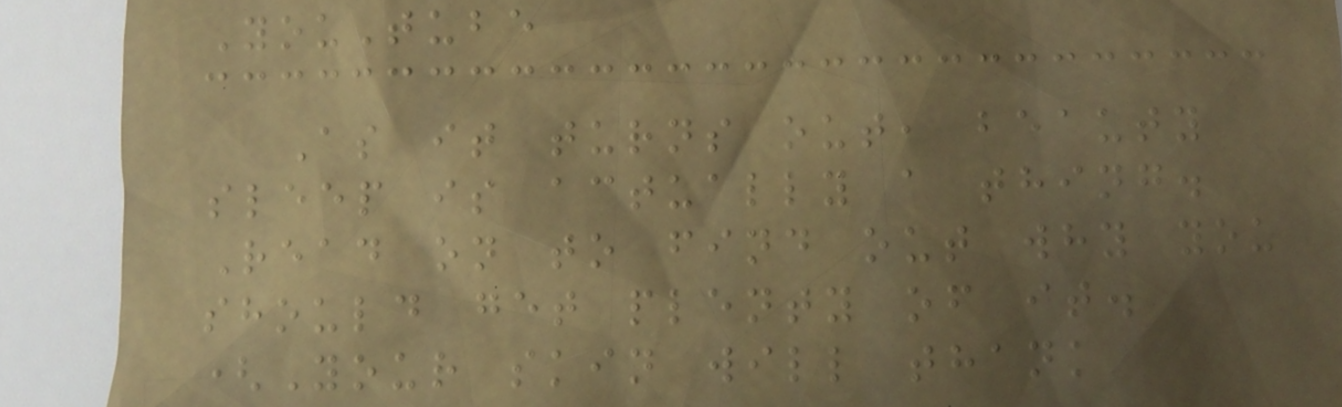YouTube
As it turns out, beauty
sleep is actually a thing.
Read on to find out why you
should get plenty of it.
(Your skin will thank
